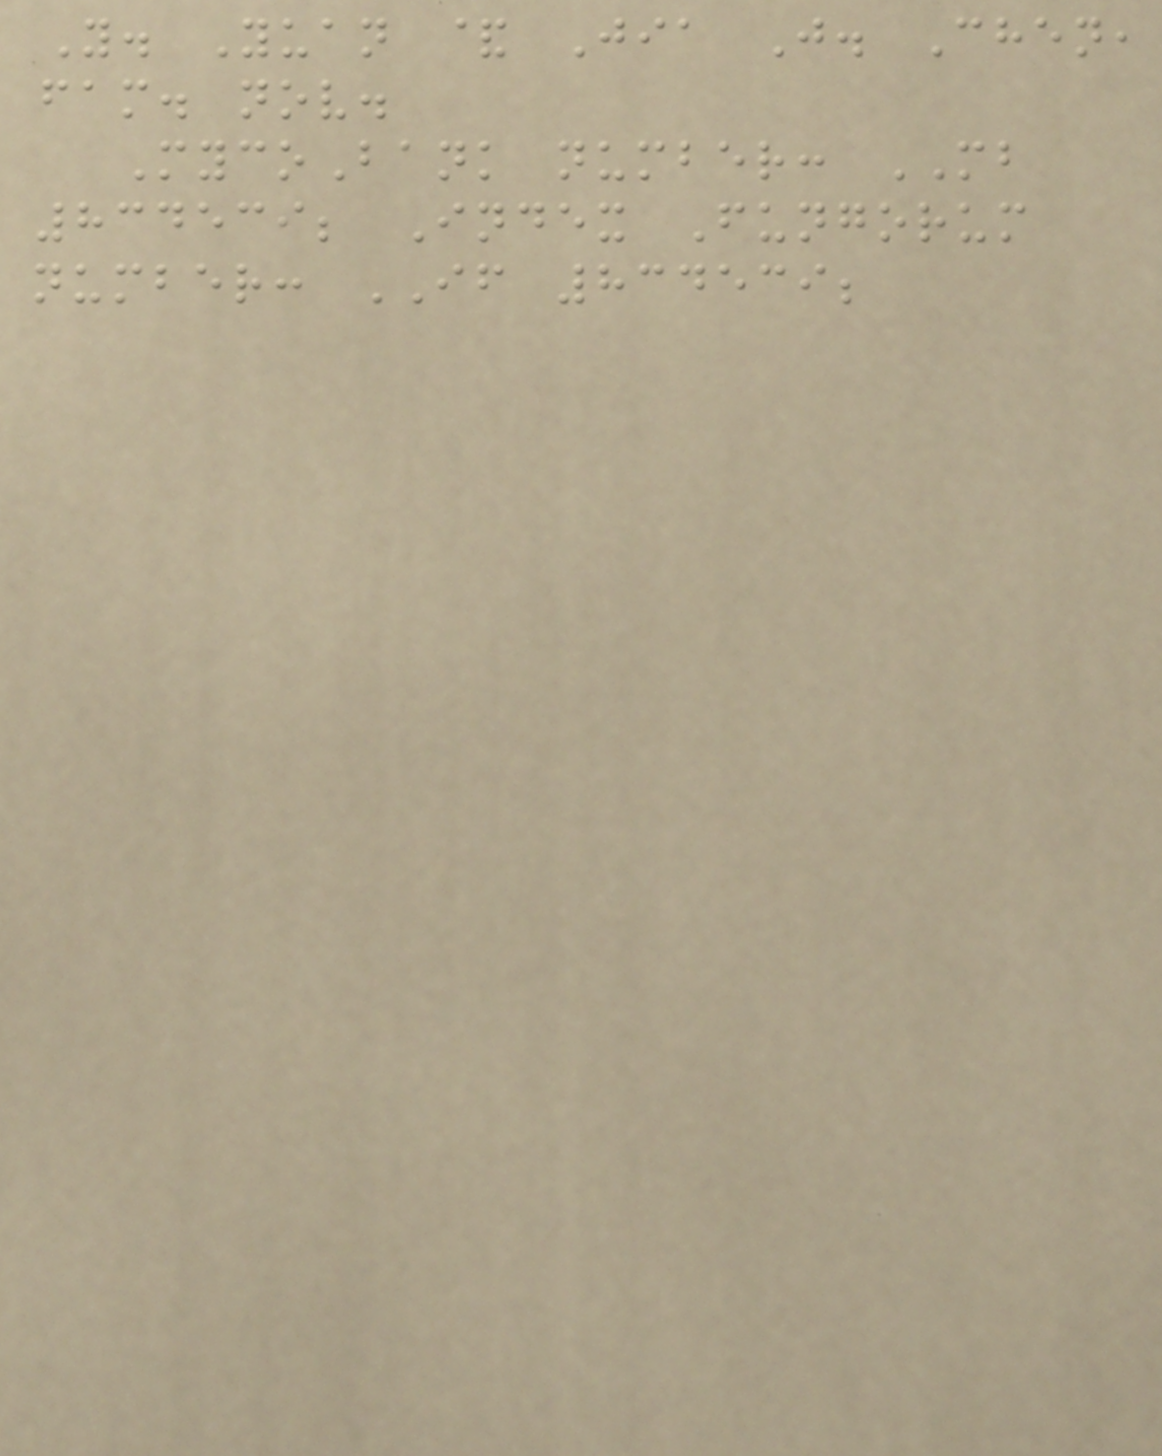Y. Yuan & Jia J. Chen,
fam. nov.
MycoBank number: MB
834539; Index Fungorum
number: IF 834539;
